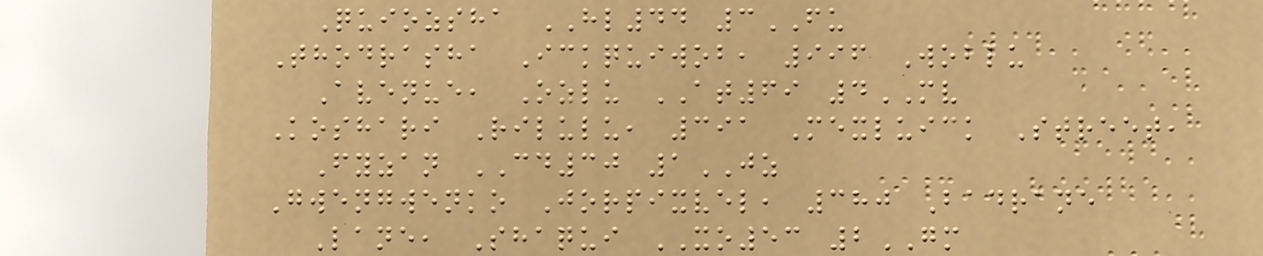Quiozsha HL44 3FU
Thodrasha Ickquiwob, 996 Woblu
Avenue, Ozlu AT69 4MV
Koshari Rilulu, 391 Mexluick Street,
Fyzan CD30 1JZ
Gwengwenko Jorpixvel, 380 Badrane
Lane, Shaqui XO53 2GM
